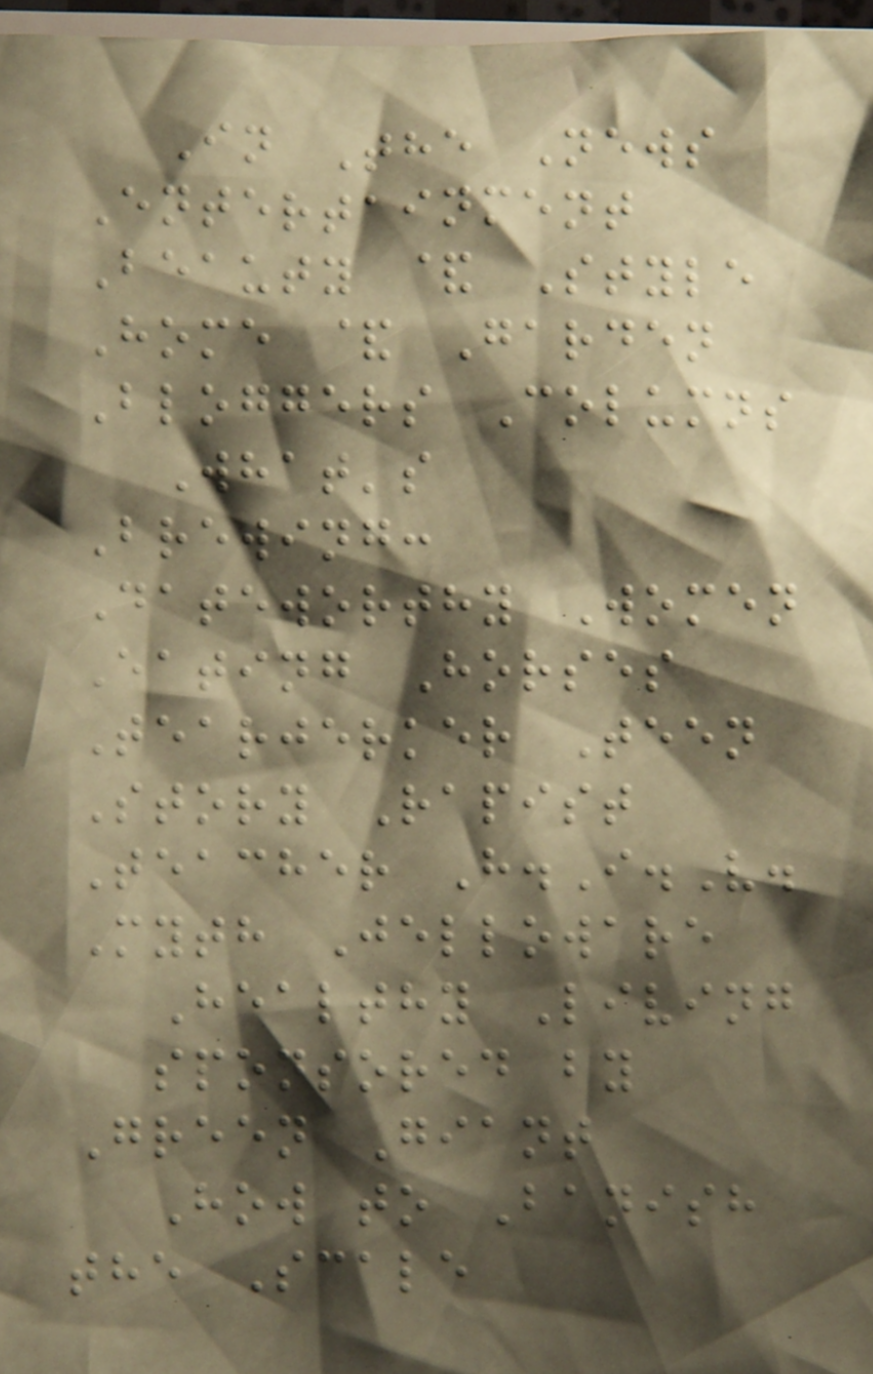In The News
Entertainment
Beauty & Style
Home & Garden
Bloggers Columns
What's
Brewing:
Dateworthy Women
Eating Horses
Tearjerker Teen
Story Rapist
Teacher H.I.V.
Myth Jelloware
Healthy Living
sponsored by
Green Giant
How to Banish
the Scale
